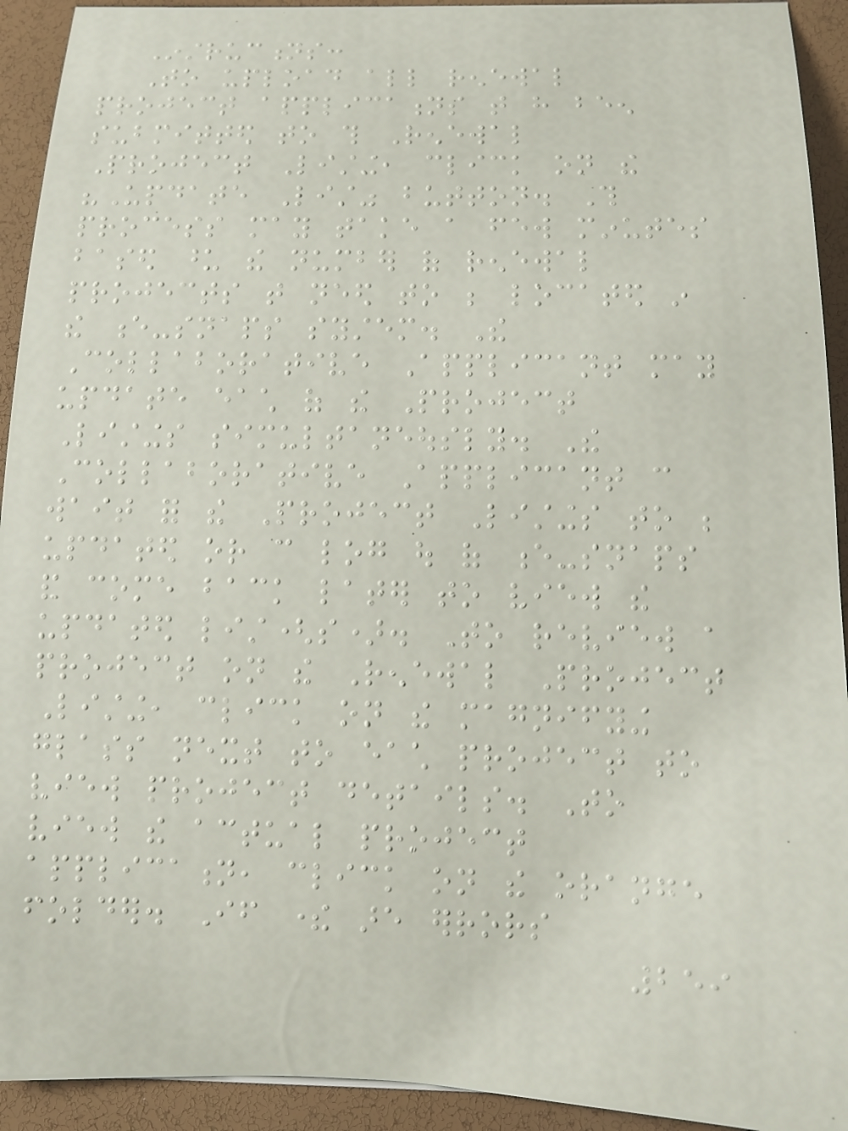Instructions:
To upload all renewal
project applications that have been
submitted to this Renewal
Project Listing, click on the
"Update List" button. This
process may take a few minutes
based upon the number of renewal
projects that need to be located in
the e-snaps system. The
Collaborative Applicant may
update each of the Project
Listings simultaneously. The
Collaborative Applicant can
wait for the Project Listings to be
updated or can log out of e-snaps
and come back later to view the
updated list(s). To review a
project on the Renewal Project
Listing, click on the magnifying
glass next to each project to
view project details. To
view the actual project
application, click on the orange
folder. If there are errors
259
